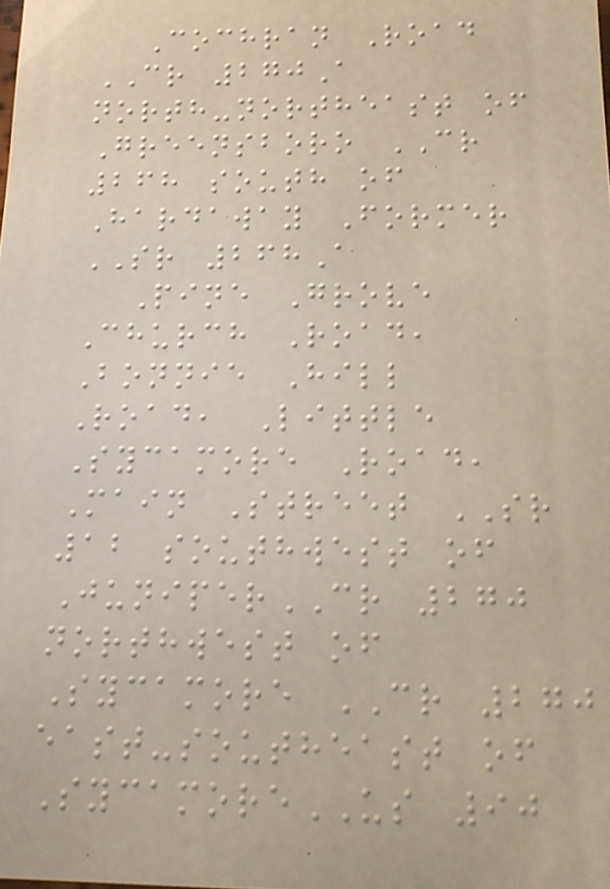Cochran Road
CR 270A
north-northeast of
Greensboro CR
268 south of
Hardaway Former
SR 268A
Pine Grove
Church Road,
Bonnie Hill
Road, Little
Sycamore Road,
Main Street SR
12 southwest of
JuniperCR 270
northwest of
Sycamore CR 270
east-southeast of
SycamoreUS 90
